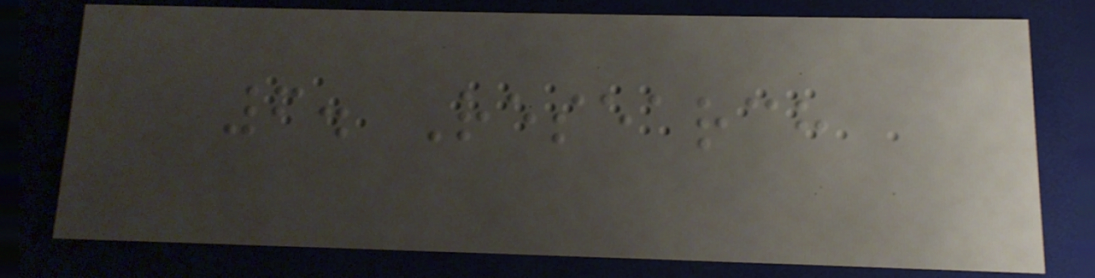6. Research
